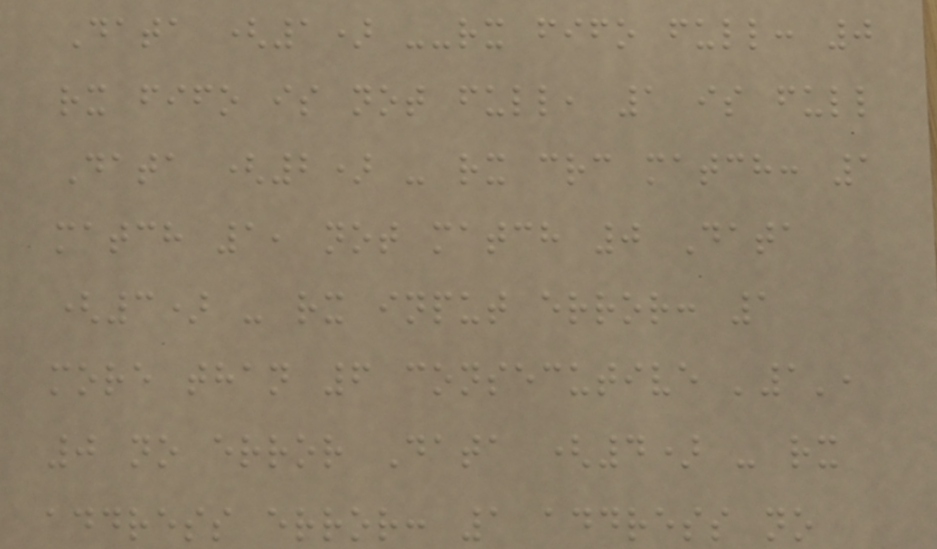Data (1) --rx fifo full: 0
rx fifo is not full, 1 is full
Data (2) - rx crc match: 1
match 1, not match 0 Data
(3) - rx input error: 1
more than 6 consecutive '1',
0 no error Data (4) - rx
address error: 1 address no
